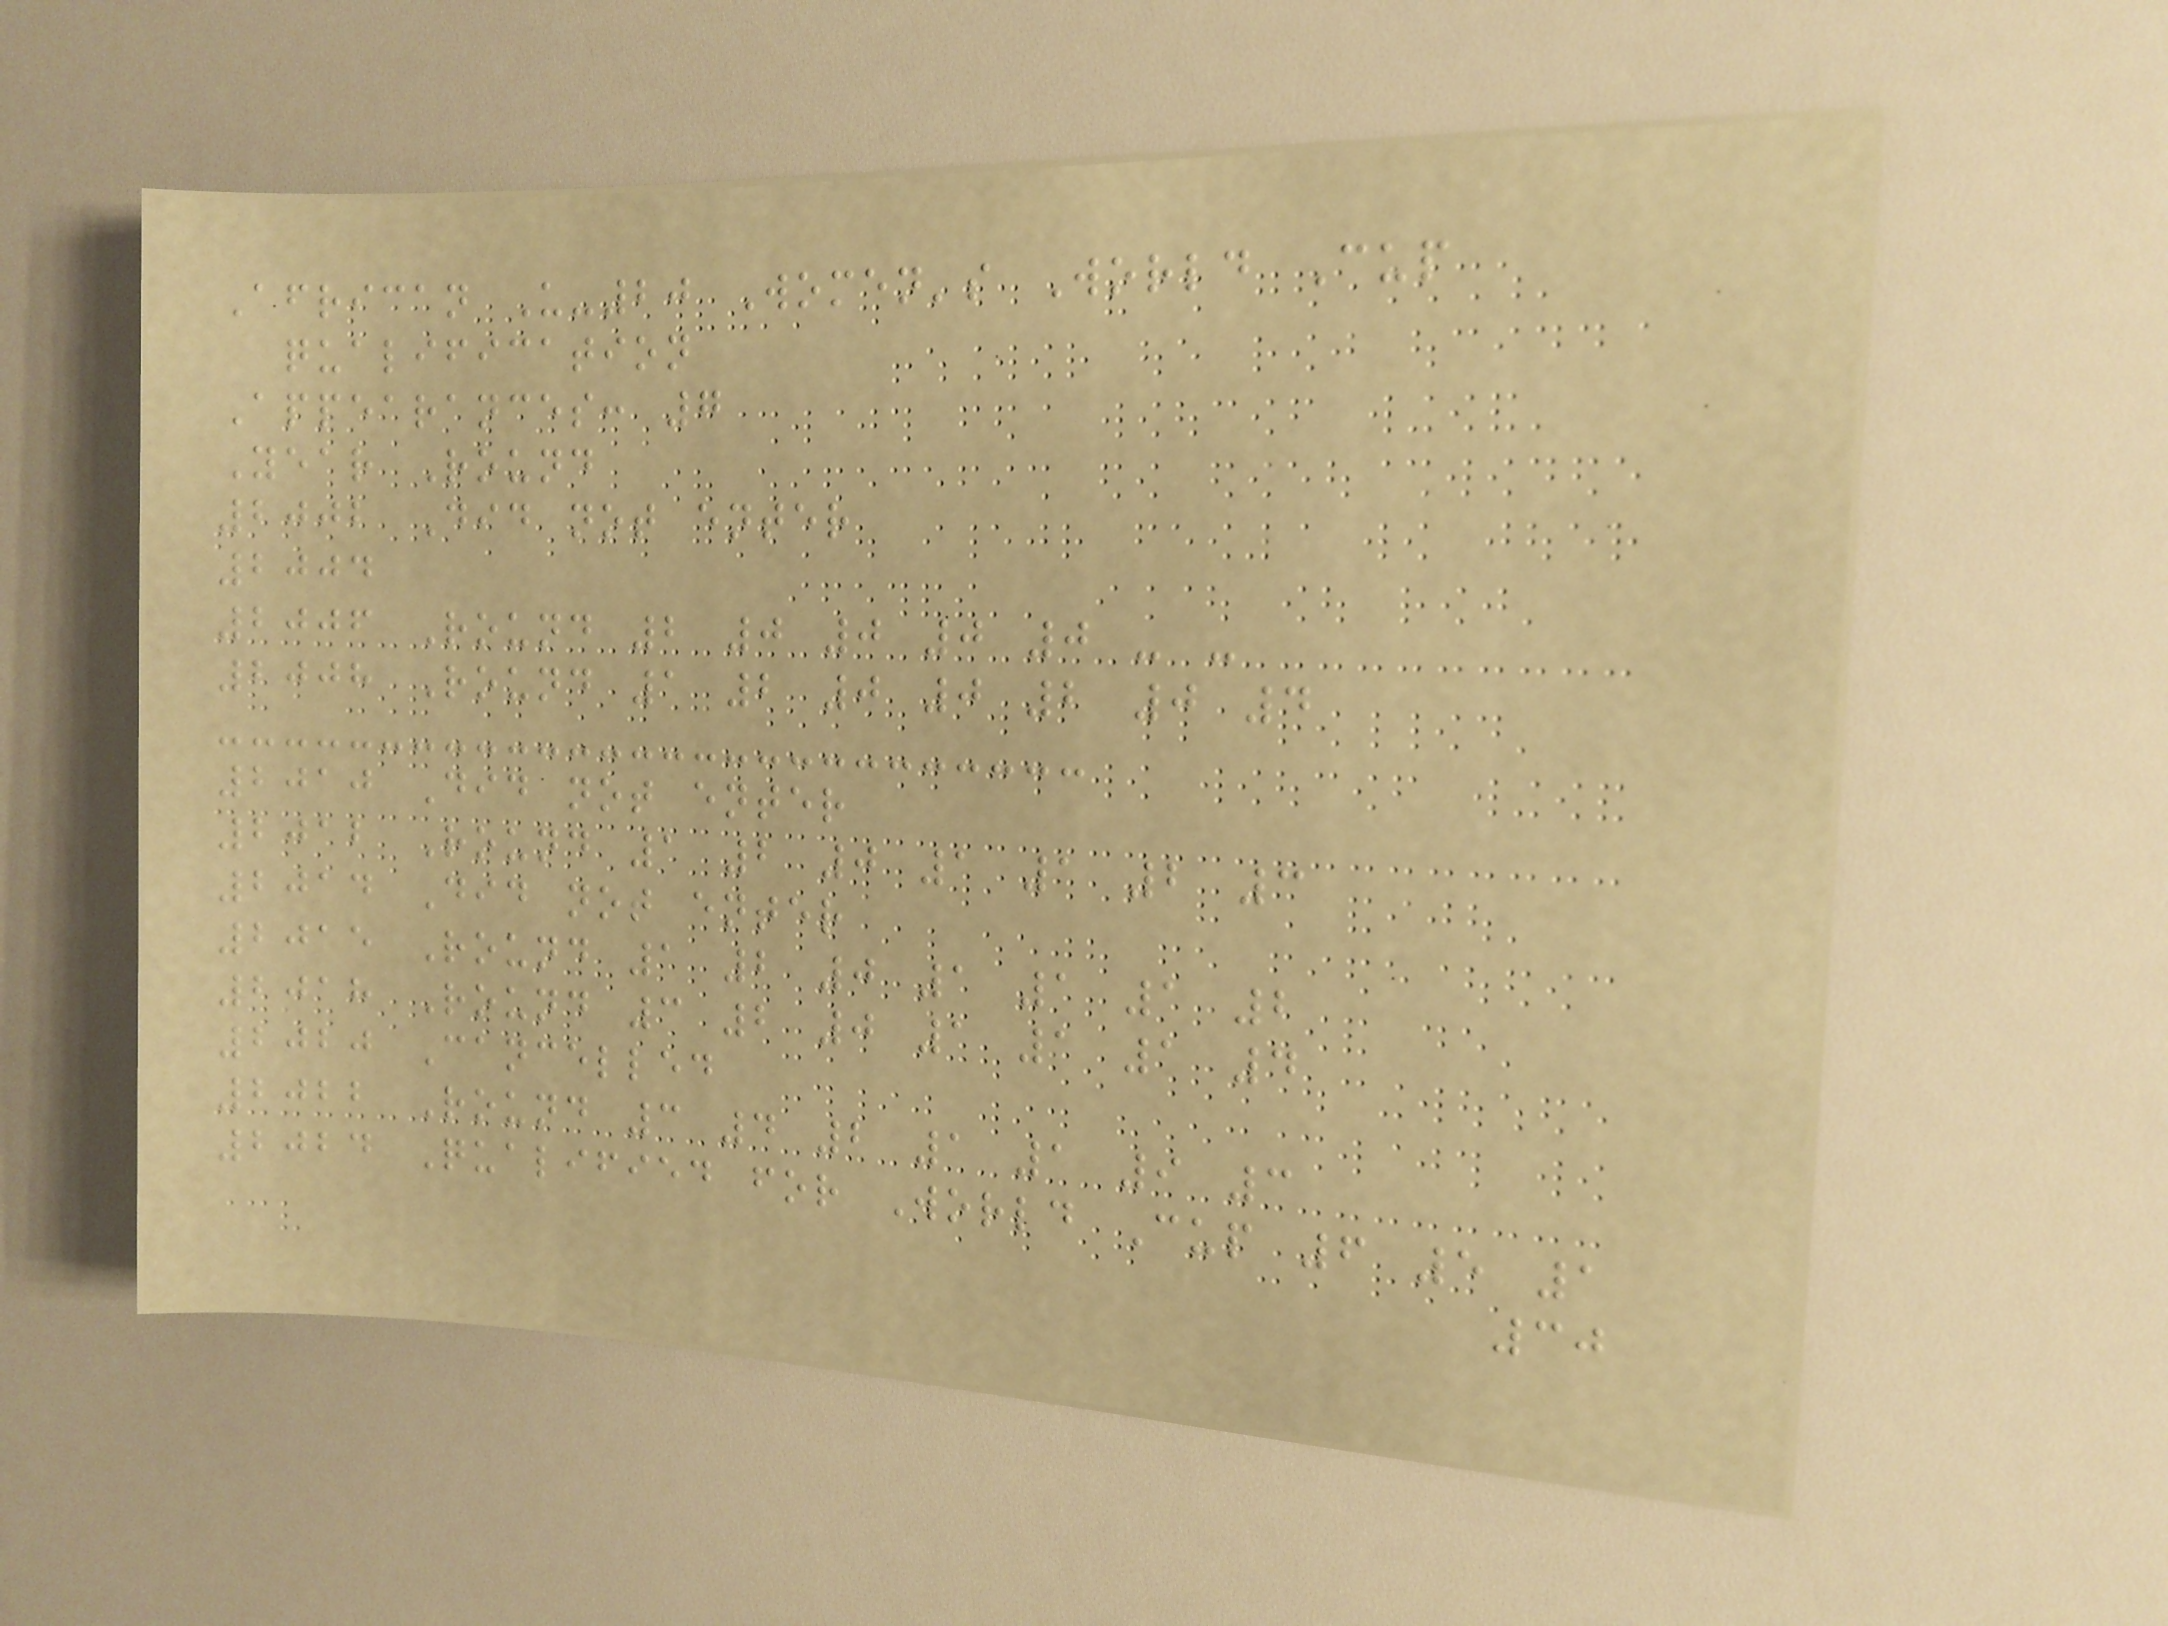African U-20 Women's World Cup
qualification
Appearances: 7
Year Round
2002 Did not enter
2004
2006 Round 2 0 0 0 0 - -
2008 Round 1 2 0 0 2 0 4
2010 Did not enter
2012 Round 1 2 0 1 1 2 3
2014 Did not enter
2015 Round 1 2 0 1 1 1 2
2018 Round 3 2 0 1 1 1 4
2020 Cancelled
2022 Round 3 4 2 1 1 9 3
2024 Qualified for World Cup 6 5 1
30
